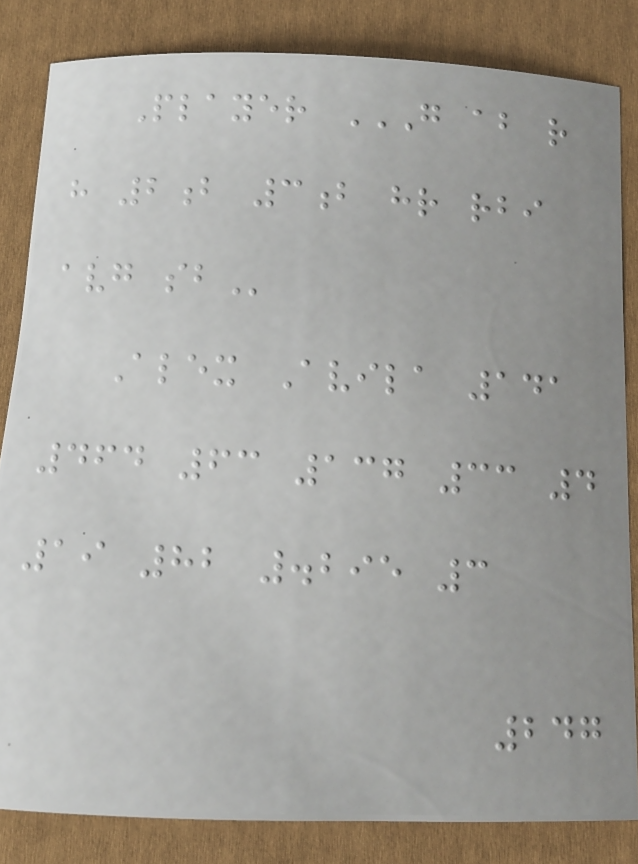Player G AB R
H 2B 3B HR RBI
AVG SB
Alex Avila 141
464 63 137 33 4
19 82 .295 3
247
